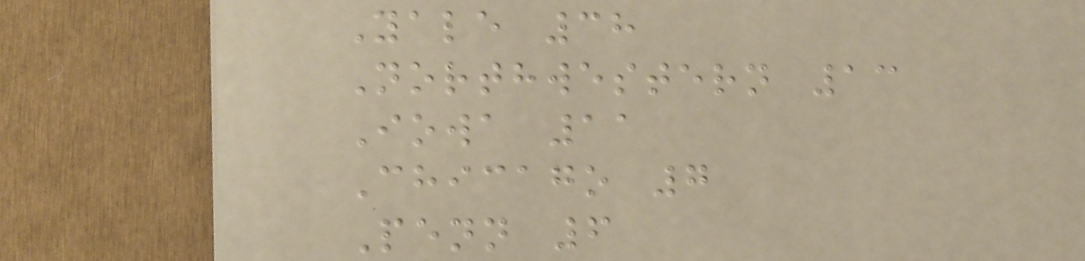Yale 38
Northwestern 13
Iowa 11
Chicago 7
Penn 6
